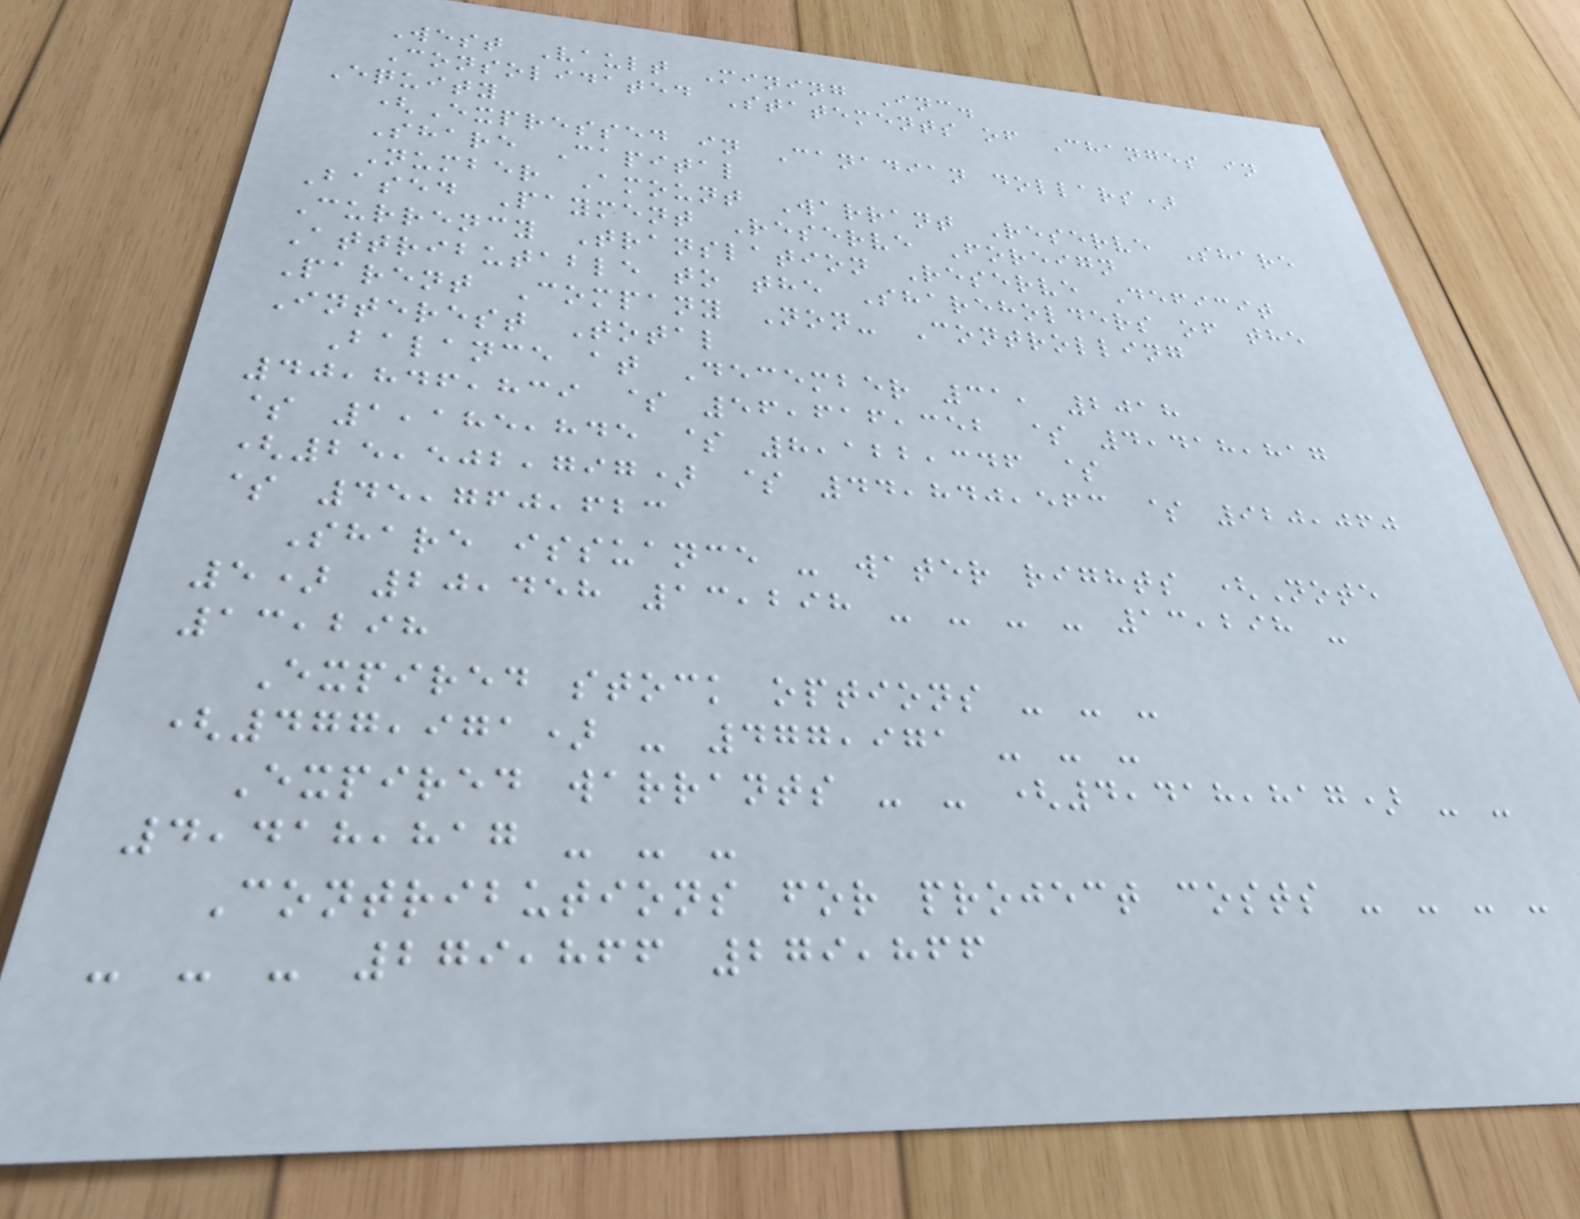West Vault Mining Inc.
Consolidated Statements of Changes in
Equity
(Expressed in Canadian dollars)
Share Capital
Number Amount Warrant Reserve Share
Based Payment Reserve Foreign
Currency Translation Reserve Deficit
Attributable to the Shareholders of the
Parent Company Non- Controlling
Interest Total
Balance at December 31, 2018
40,846,839 $ 56,616,352 $ 4,418,817
$ 1,185,845 $ 8,122,346 $
(25,502,797) $ 44,840,563 $ 920,060
$ 45,760,623
Share issuance - water rights (Note
5) 20,458 13,298 - - - - 13,298 -
13,298
Expired stock options - - -
(477,971) - 477,971 - - -
Expired warrants - - (4,418,817) - -
4,418,817 - - -
Contributions for project costs - - - -
- - - 279,866 279,866
